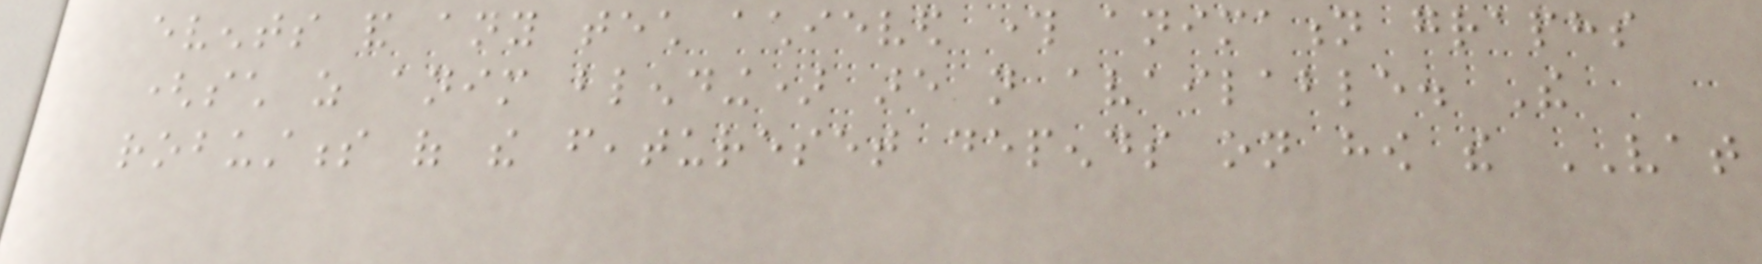events and any tech achieved through animation graphs
(such as anim blending) are not available. The
robustness of the featureset depends on how the VAT
